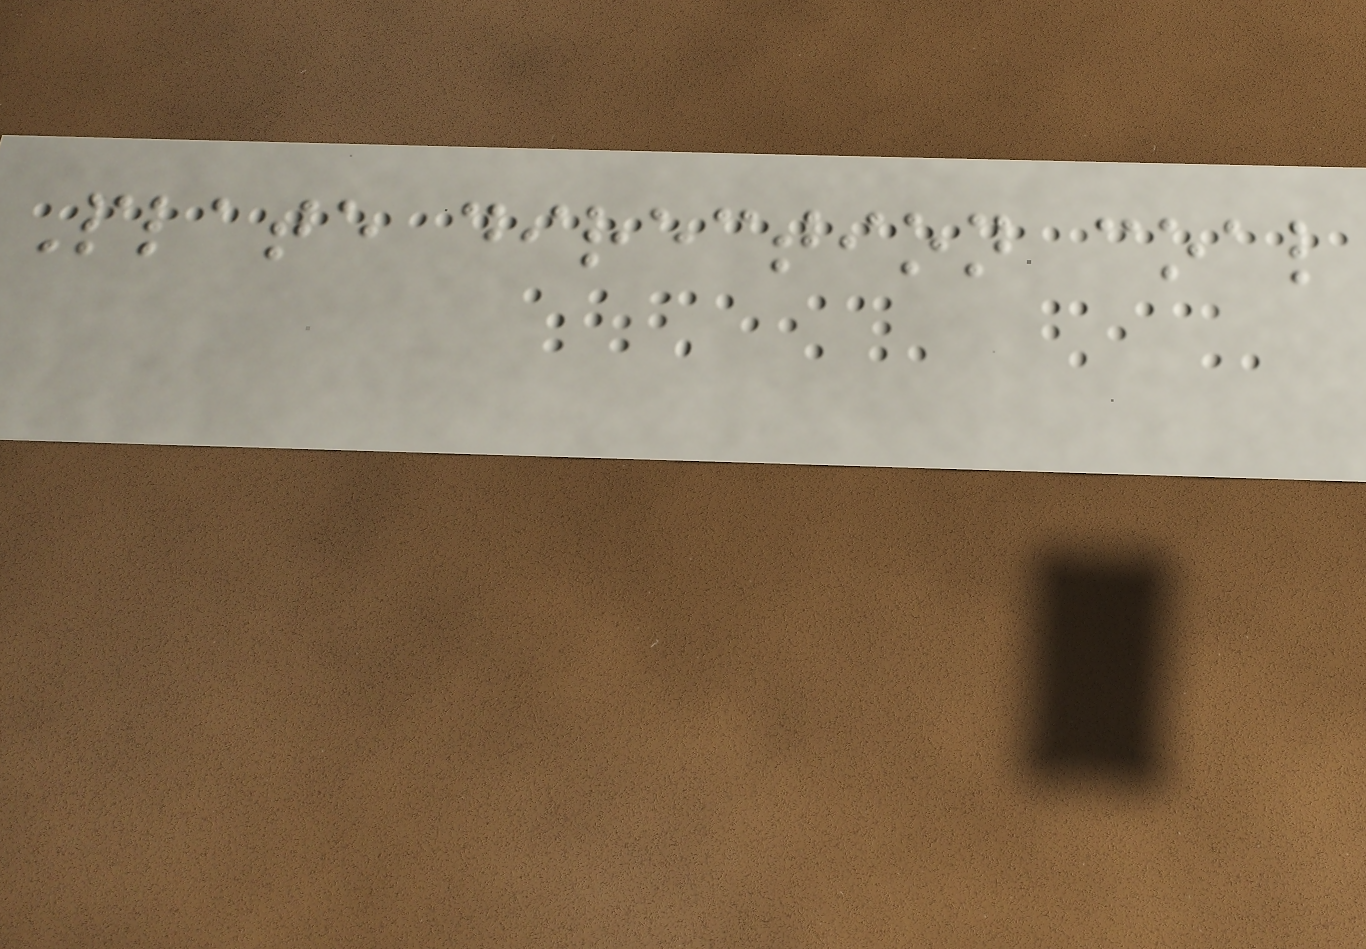Plate direction coal
